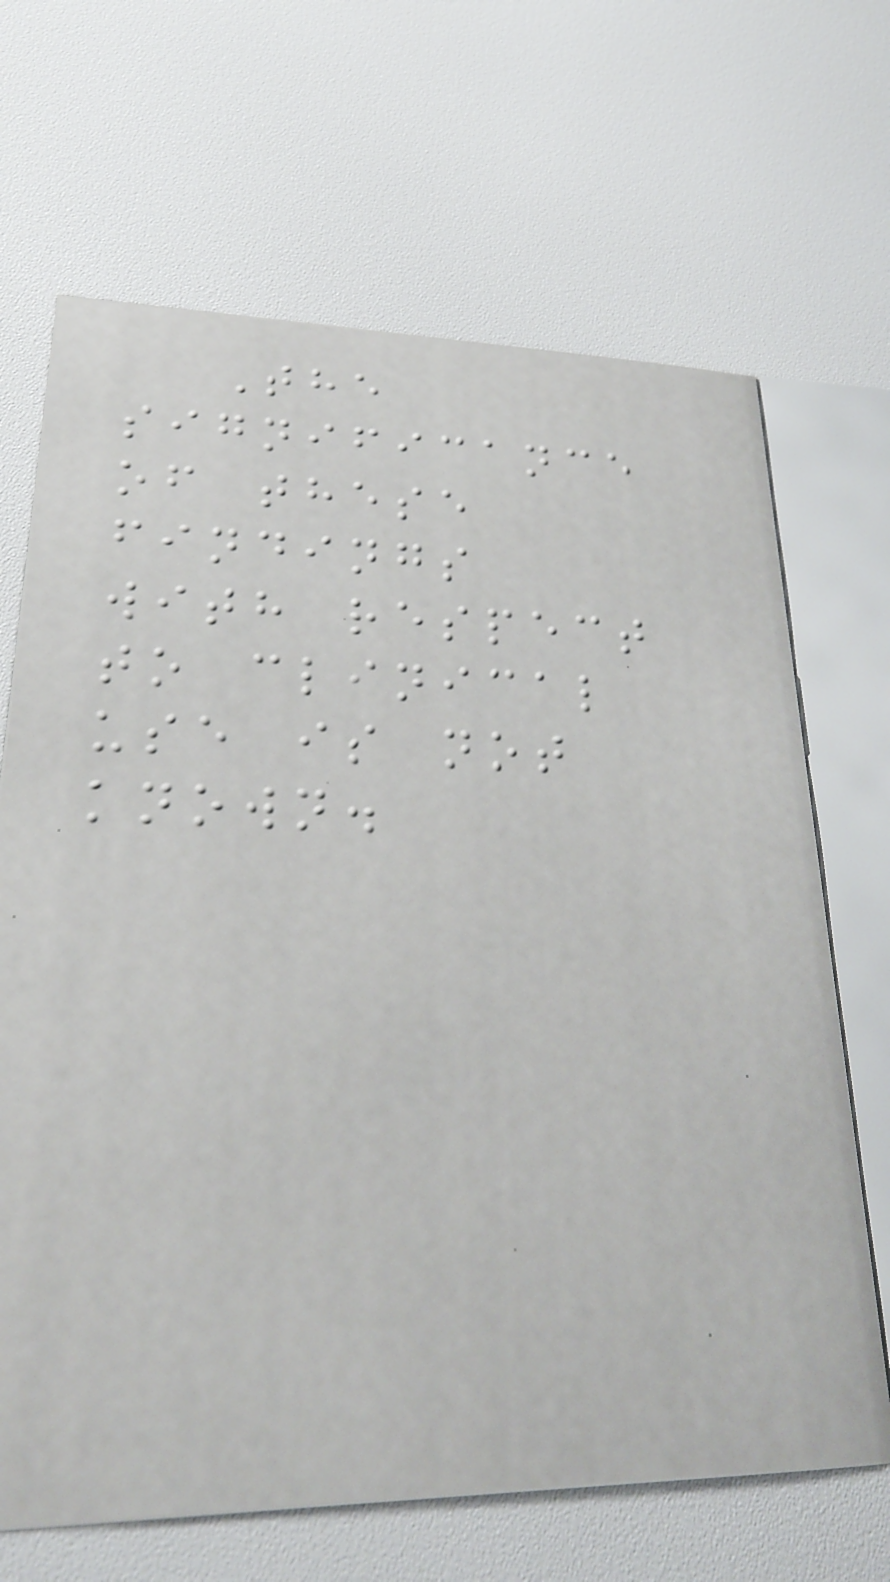The
significance
of these
findings
with respect
to clinical
use is not
known.
